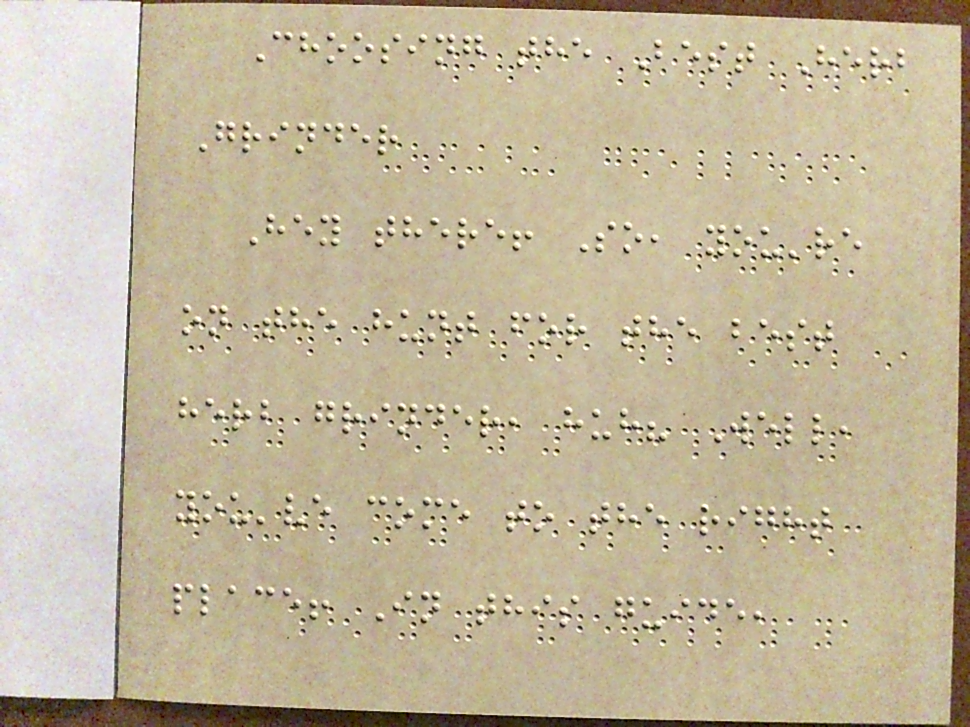Choosing the Best Herb
Grinder
Hey there! So, you're
on the hunt for the best
herb grinder, huh? Well,
you've come to the right
place! In this guide,
